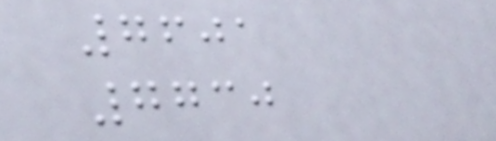7601
7730
